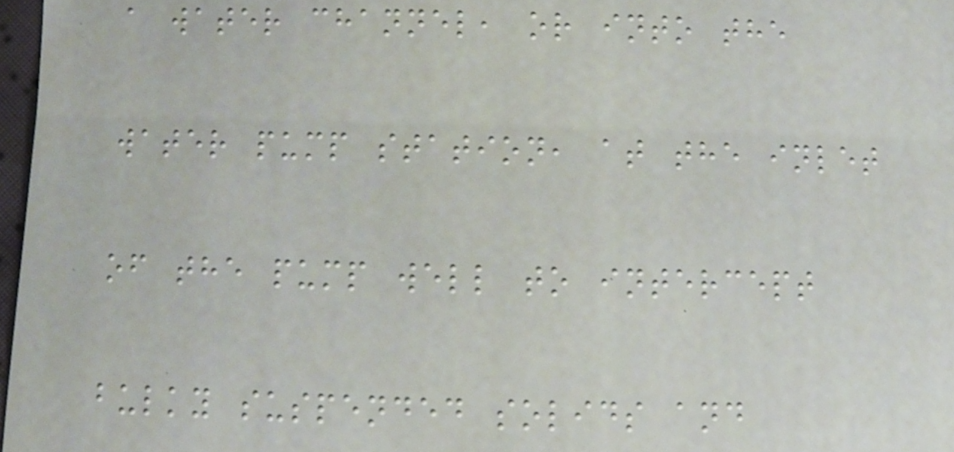a water channel, or into the
water pump station, at the inlet
of the pump well to intercept
bulky suspended solids and
